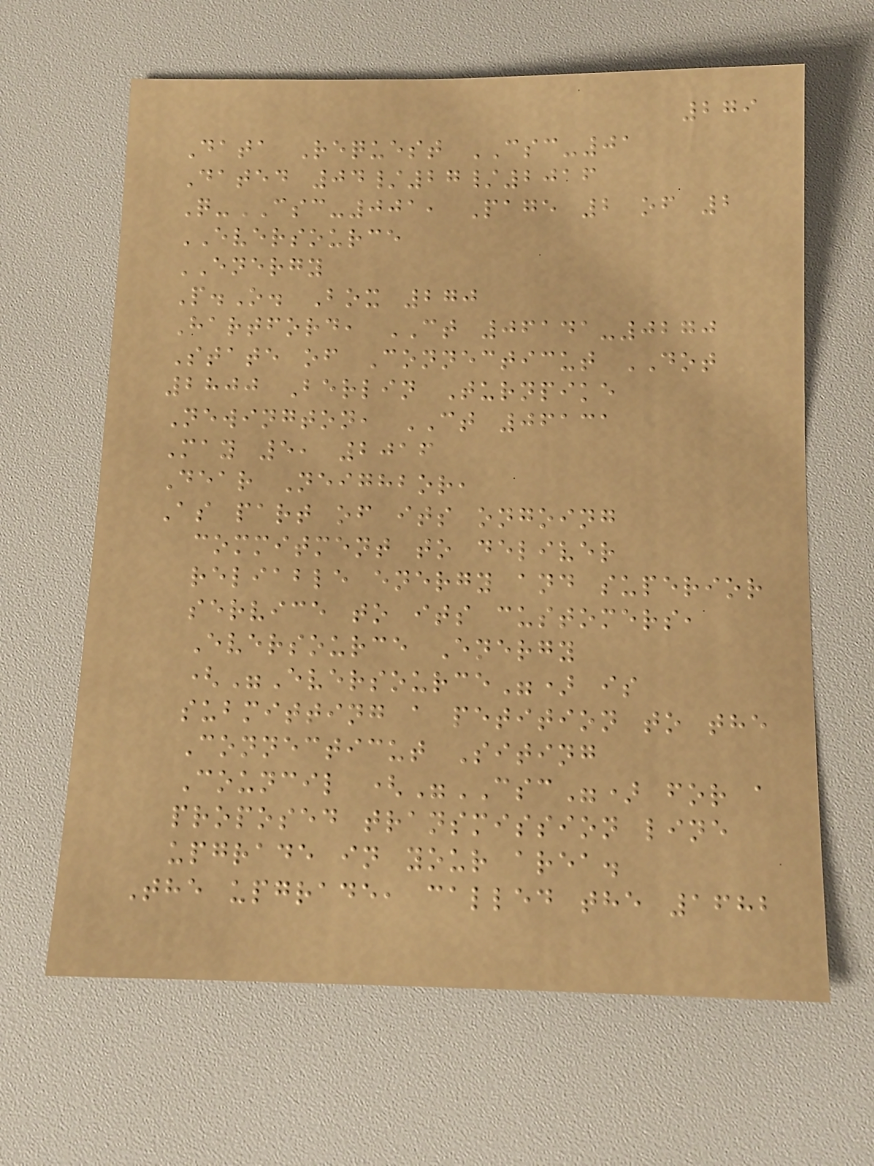279
Data Request CSC-01
Dated 04/27/2016
Q-CSC-001, Page 2 of 2
EVERSOURCE
ENERGY
P.O. Box 270
Hartford, CT 06141-0270
State of Connecticut DOT
2800 Berlin Turnpike
Newington, CT 06131
May 5, 2016
Dear Neighbor,
As part of its ongoing
commitment to deliver
reliable energy and superior
service to its customers,
Eversource Energy
("Eversource") is
submitting a petition to the
Connecticut Siting
Council ("CSC") for a
proposed transmission line
upgrade in your area.
The upgrade, called the 1682
